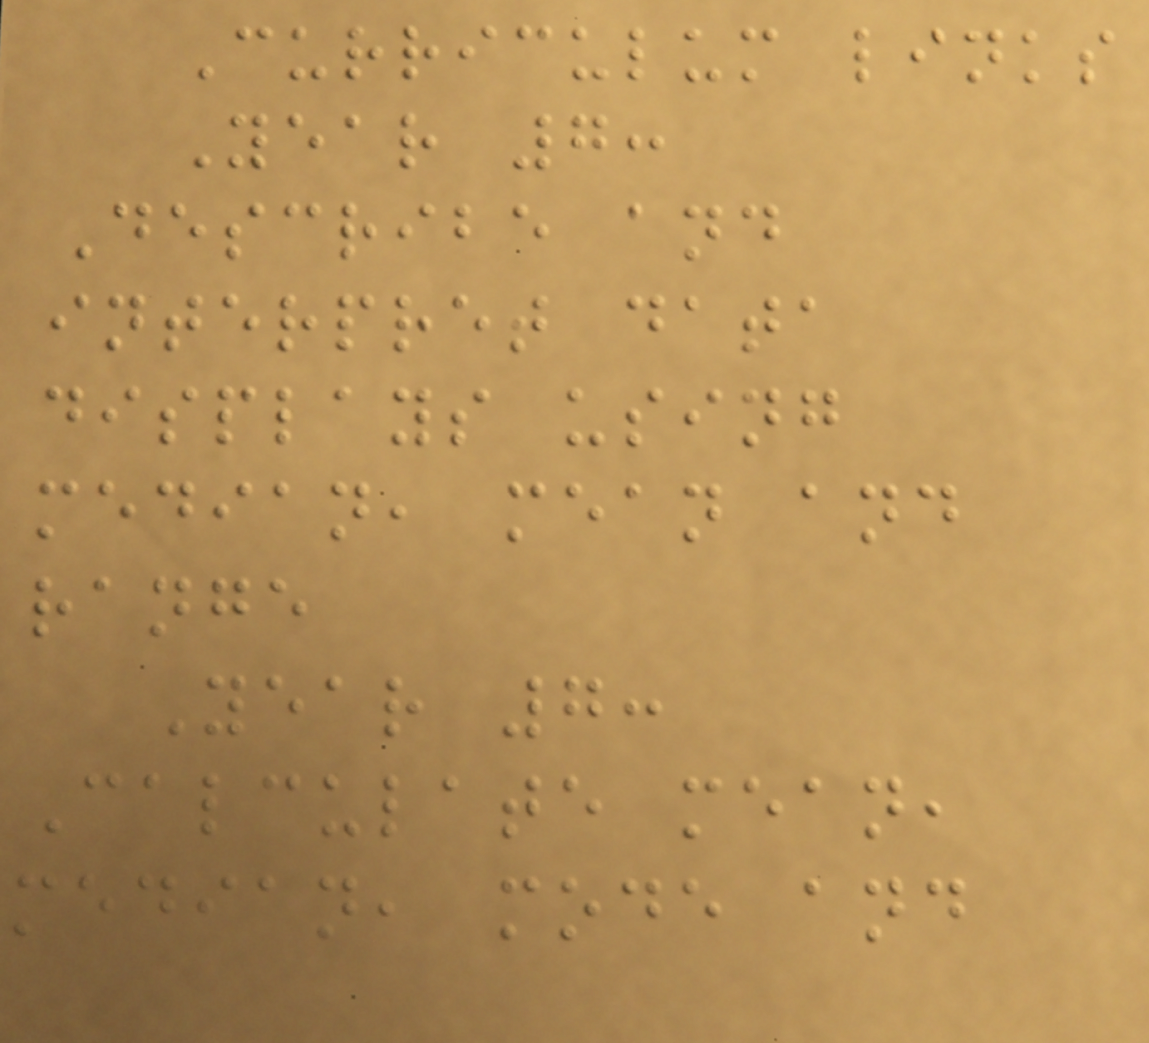Curriculum links
Year 7:
Describe and
interpret data
displays using
median, mean and
range
Year 7:
Calculate mean,
median, mode and
